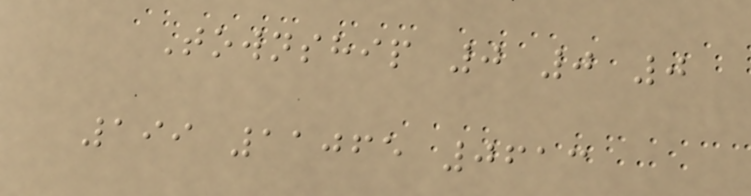Township 0 0 0
199 11065 0613
